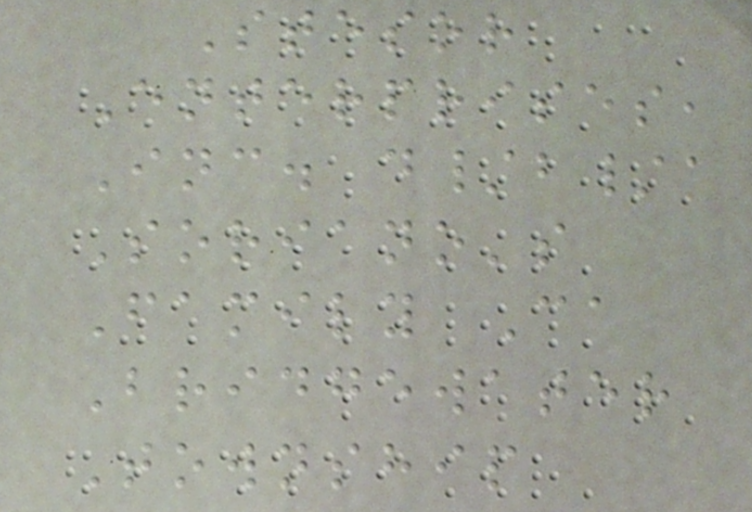Stesor
Enterprises,
Inc. d/b/a
Soriano's
Family Ca
Bridgewater
Township
